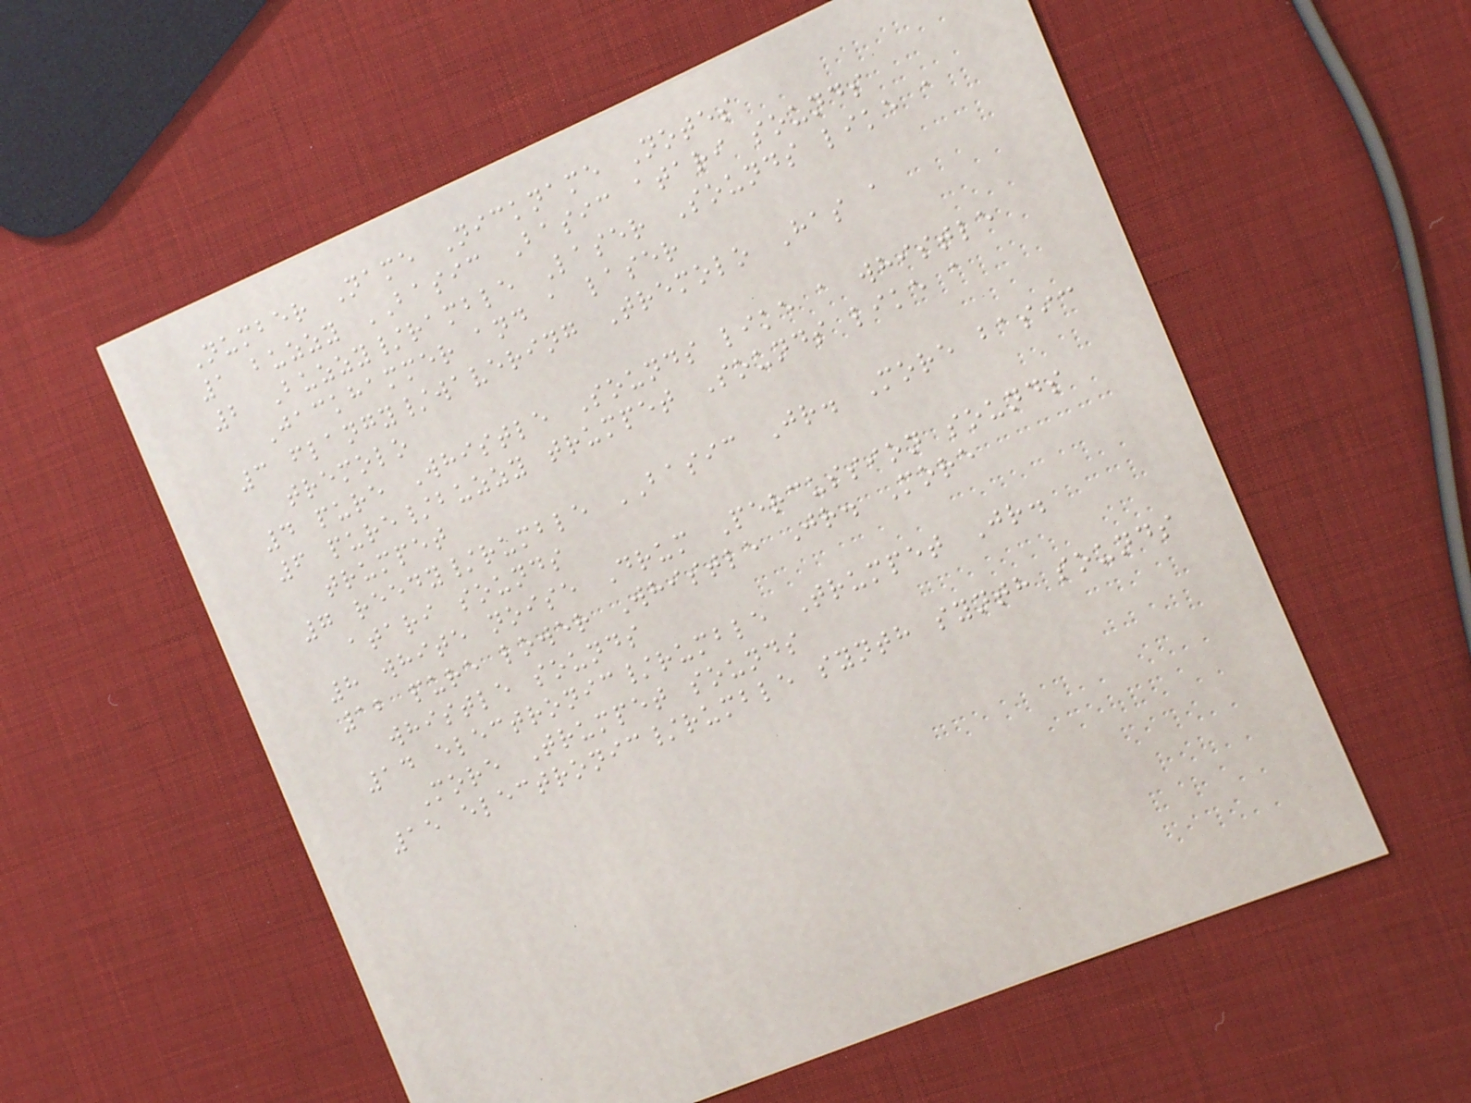Number Name Nickname Notes
1 buzzy BASIC Basic atari sounds
2 Buzzy/ramble Laser Sounds like a
Jackhammer and a laser
3 flangy/wavering Tremolo Has a
tremolo
4 pure Whistle Sounds like a whistle
6 pure/buzzy trumpet Sounds like a
trumpet
7 reedy/rumble BASIC Jr. More basic
atari sounds
8 white noise Drum Percussion sounds
12 pure lower Whistle Jr. More
whistle sounds
14 electronic/rumble Trumpet Jr.
More Trumpet sounds
15 electronic/rumble synth synth sounds
